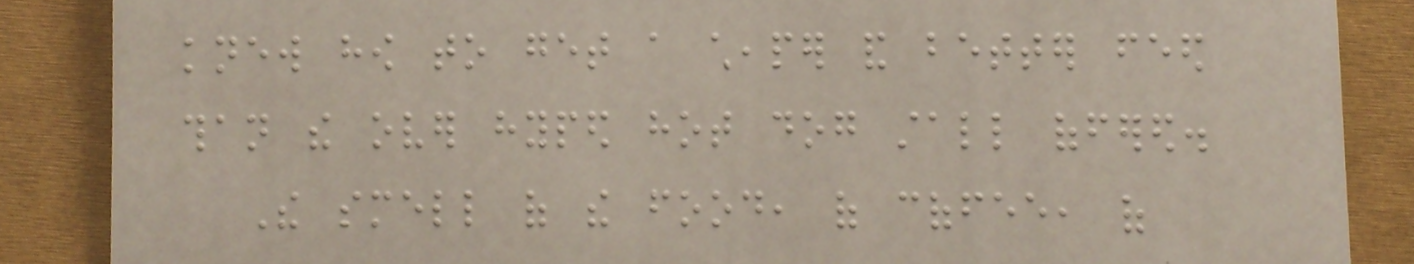knew how to get a cheaper and better feed
than the over hyped hot dog stall offered.
The smell of the food, of coffee, of
